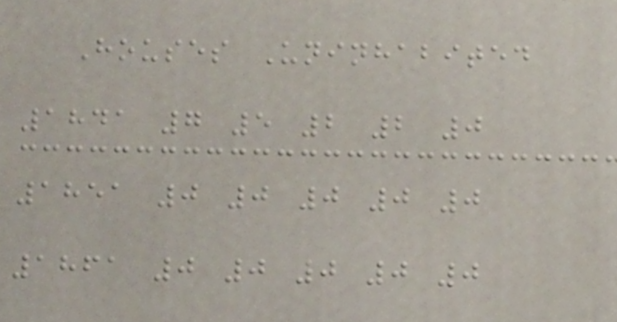Houses Uninhabited
1841 7 5 2 2 0
1851 0 0 0 0 0
1861 0 0 0 0 0
